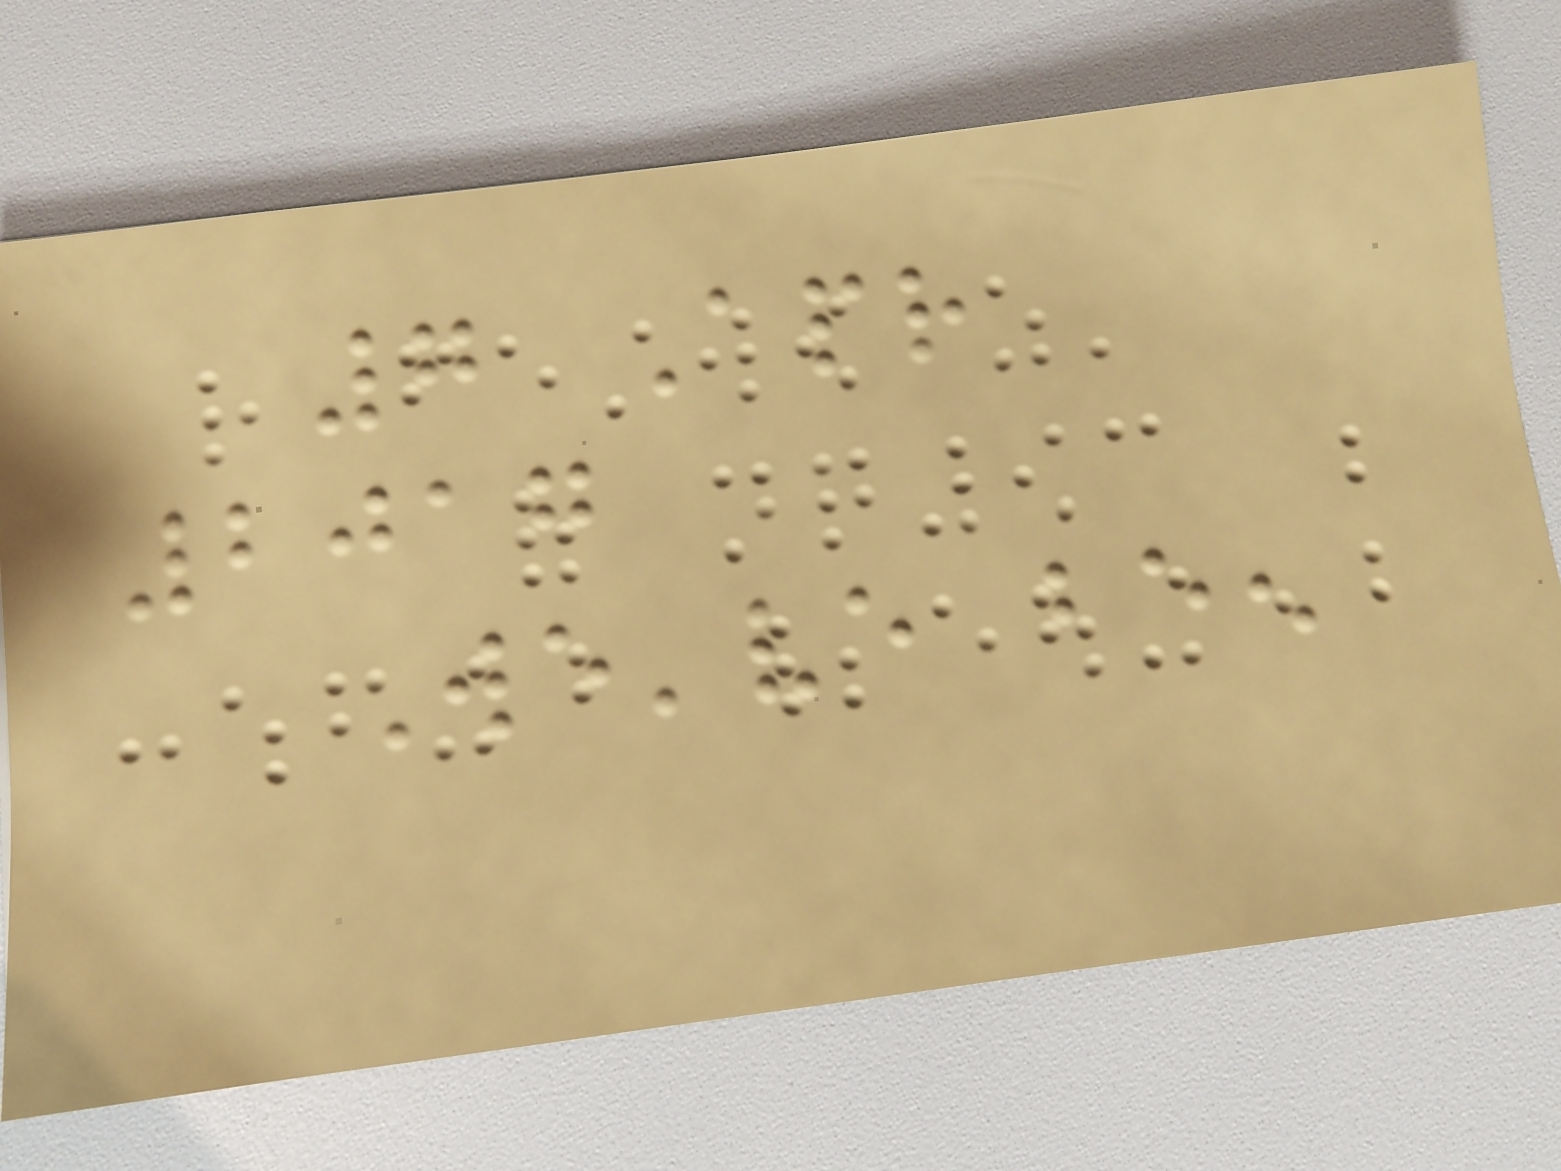7 Apr
2017
We've been
